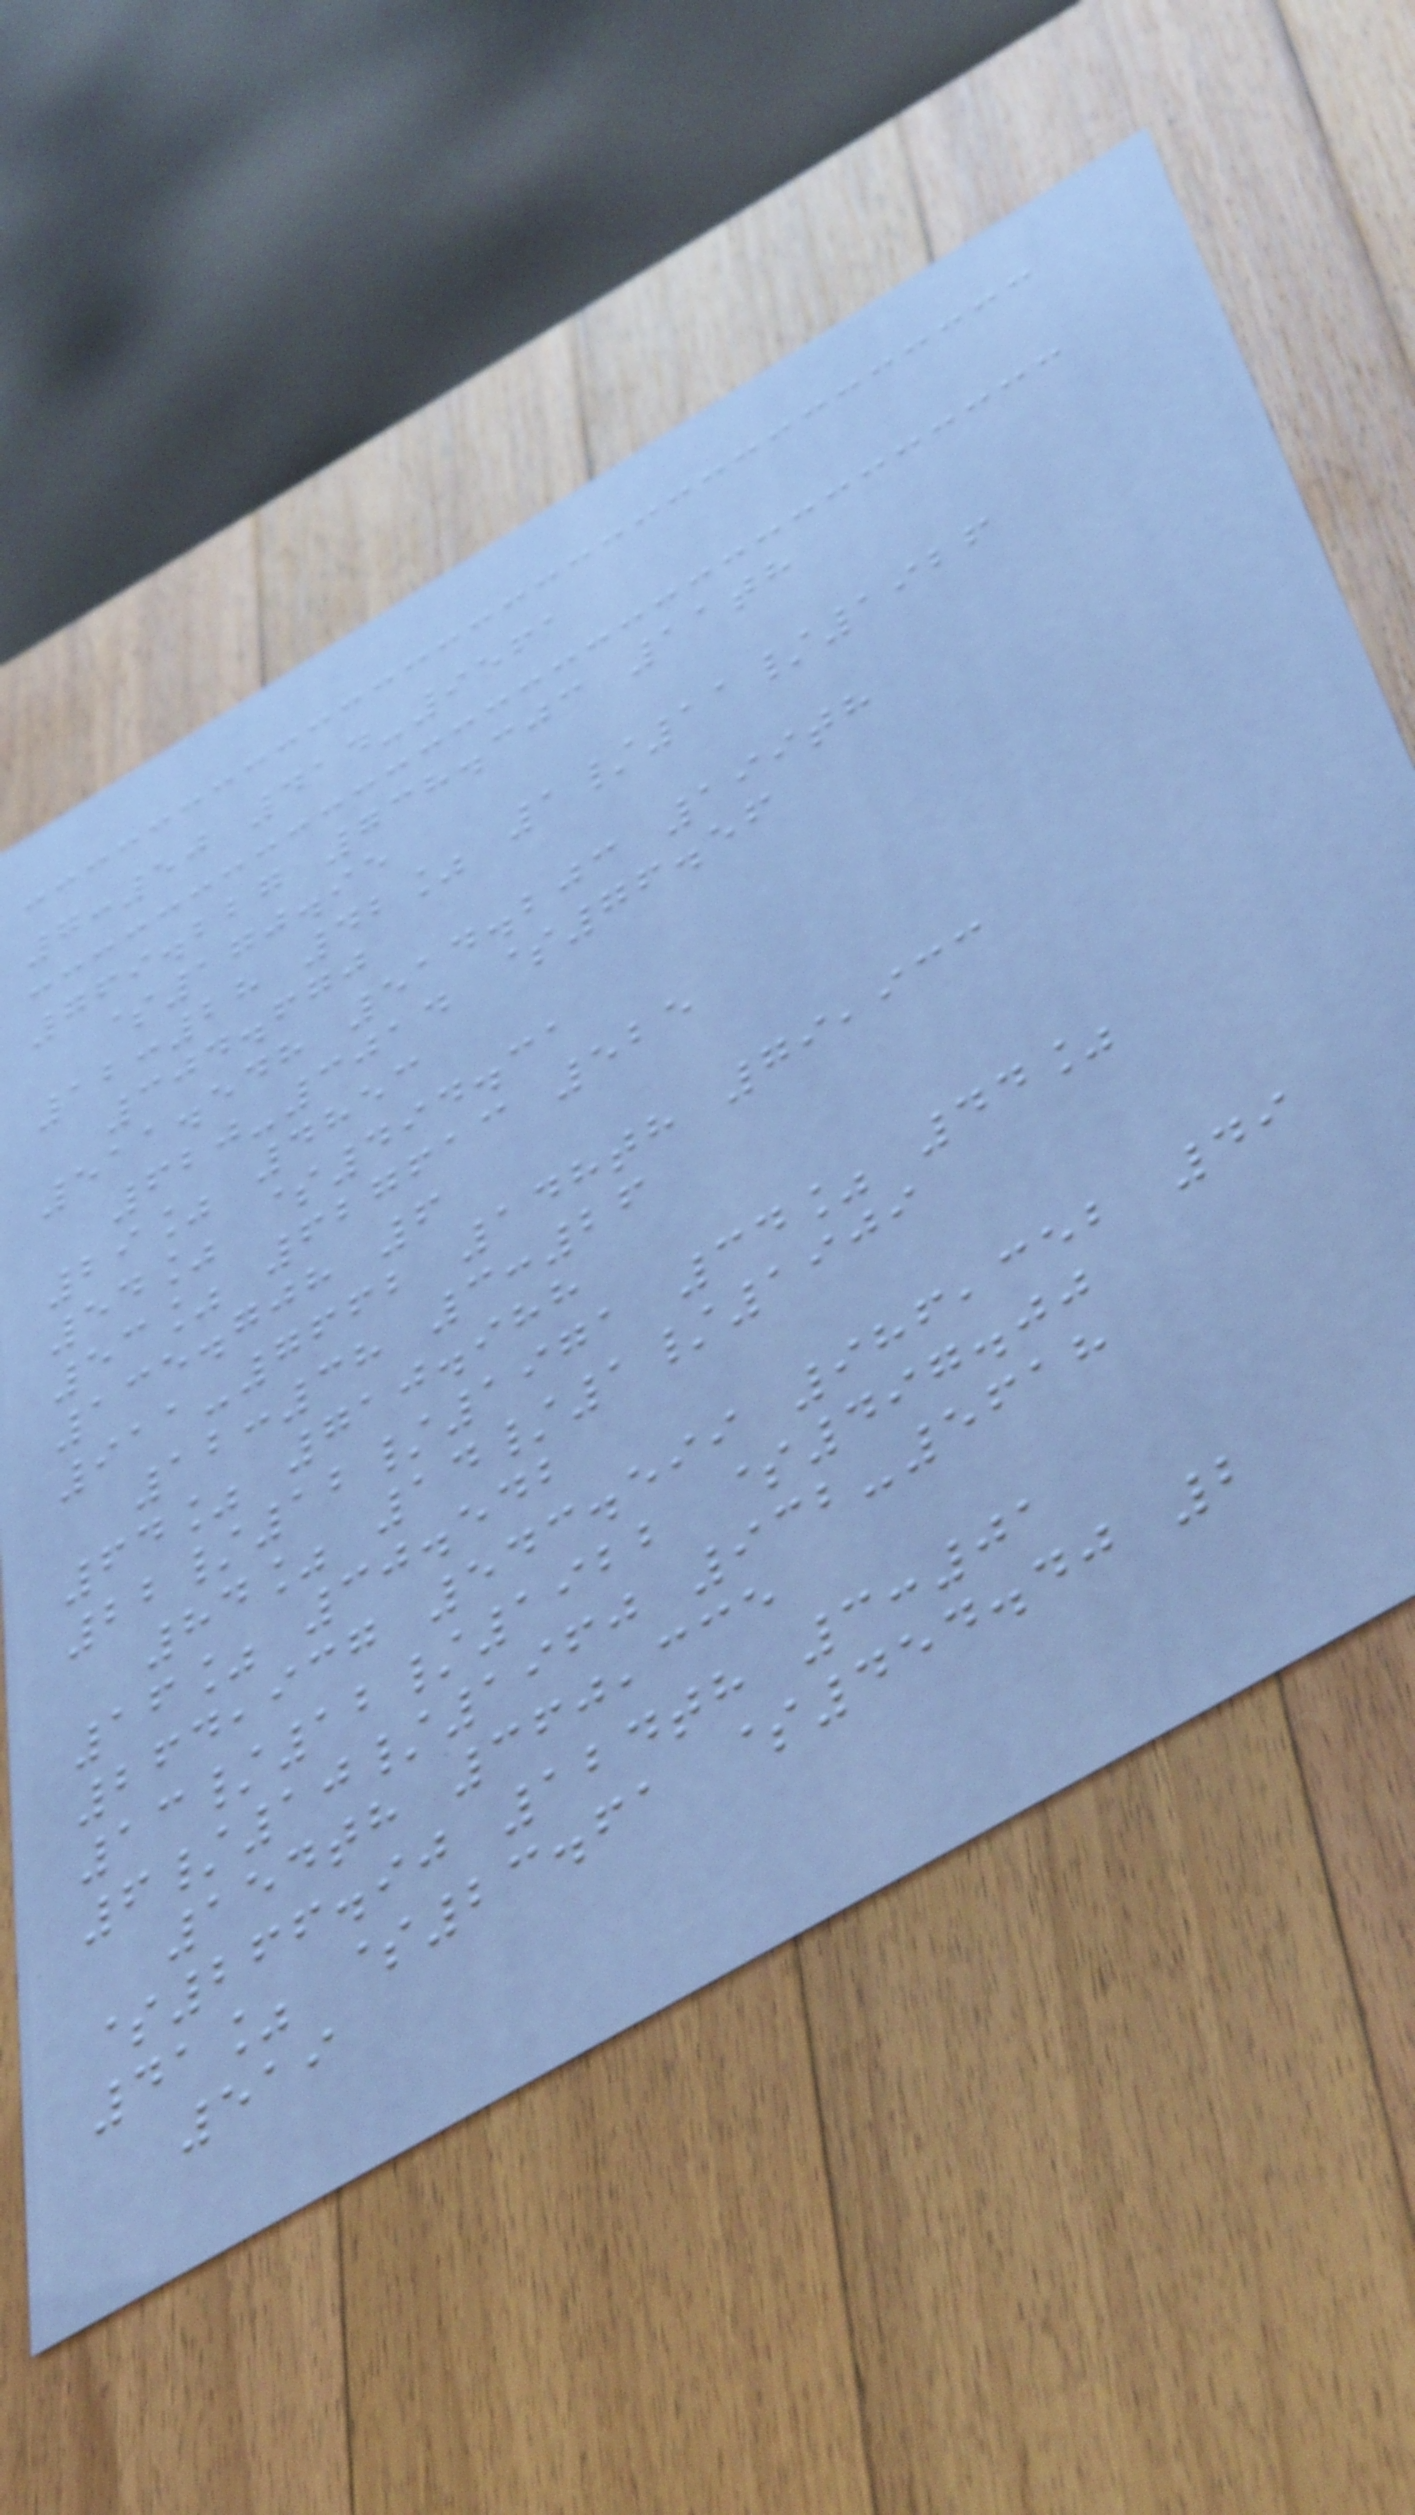7:50 414-9561
769.227 738.303 11th
$170.95
12:28 42% 1/11/1926
304.670
511.548 514.203 199th
620-3014 $76.56
29% 4853
54% $494.31
53% 627613 525
135.708 6
911-7662 148th 79,933
12:38 3:26
64% 710.988
22/12/1971 34% 44%
84% 14/1/1909
16% 30.542
264,937 543.599 986,352 49
13/12/1922 $497.00
6/10/1960 932-5618
154th 360,335
$266.90 124th 3:01
41% $23.61 $454.40 2
519
